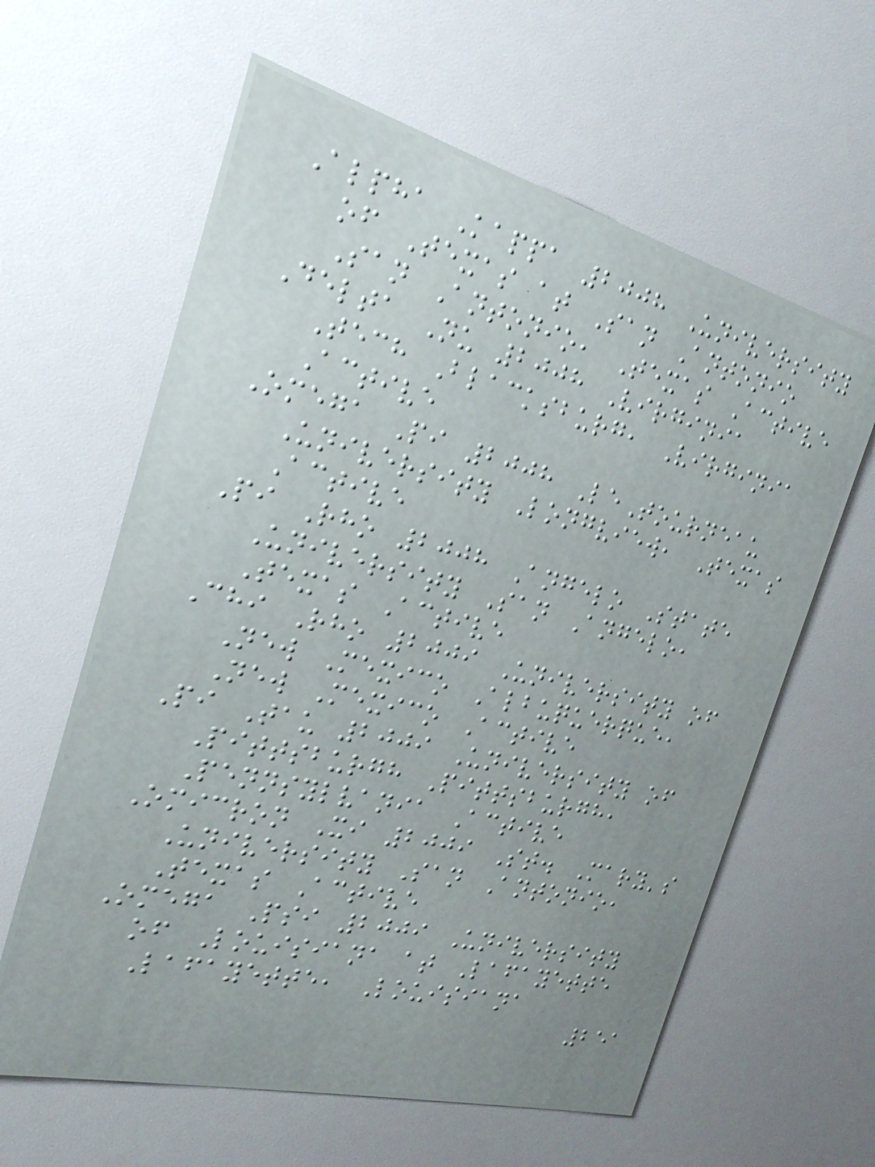Alpha Kappa 2008 University
of Texas at San Antonio
San Antonio, Texas Active
Delta Nu 2008 Virginia
Tech Blacksburg, Virginia
Active
Omega Pi 2008 LeTourneau
University Longview, Texas
Active
Pi Rho 2008 Angelo State
University San Angelo,
Texas Active
Chi Rho 2009 University of
New Mexico Albuquerque,
New Mexico Active
Pi Tau 2009 University of
Pittsburgh Pittsburgh,
Pennsylvania Active
Omicron Xi 2009 St. Mary's
University San Antonio,
Texas Active
Omega Psi 2009 University
of Louisiana at Lafayette
Lafayette, Louisiana
251
